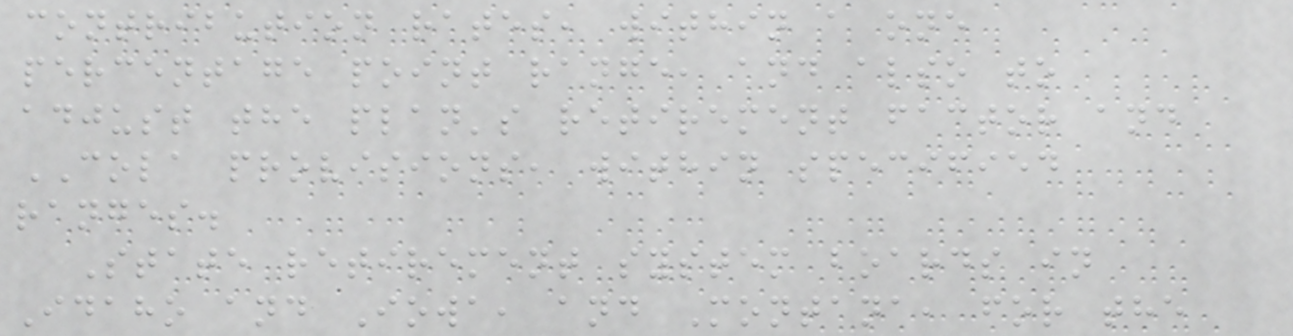contribution rates, within a one
percentage point range, and also to
adjust the plan's retirement factor and
COLA provisions, within specified
ranges.
State retirement system boards in
Idaho and Iowa, and Montana, for the
